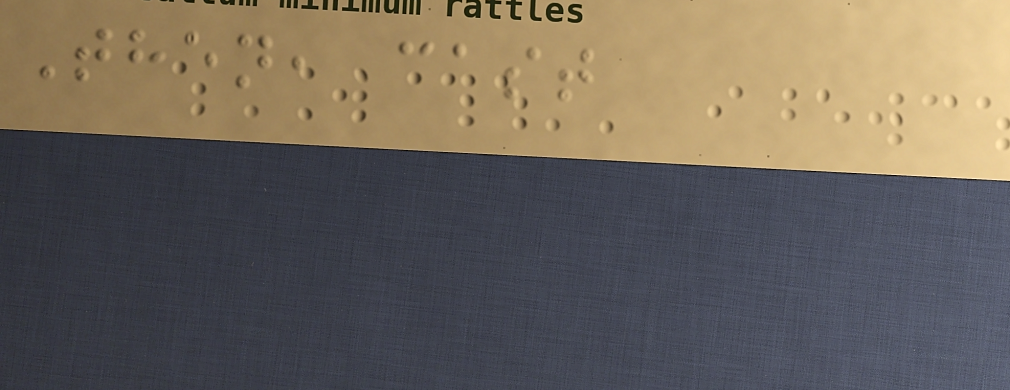Then, cast
